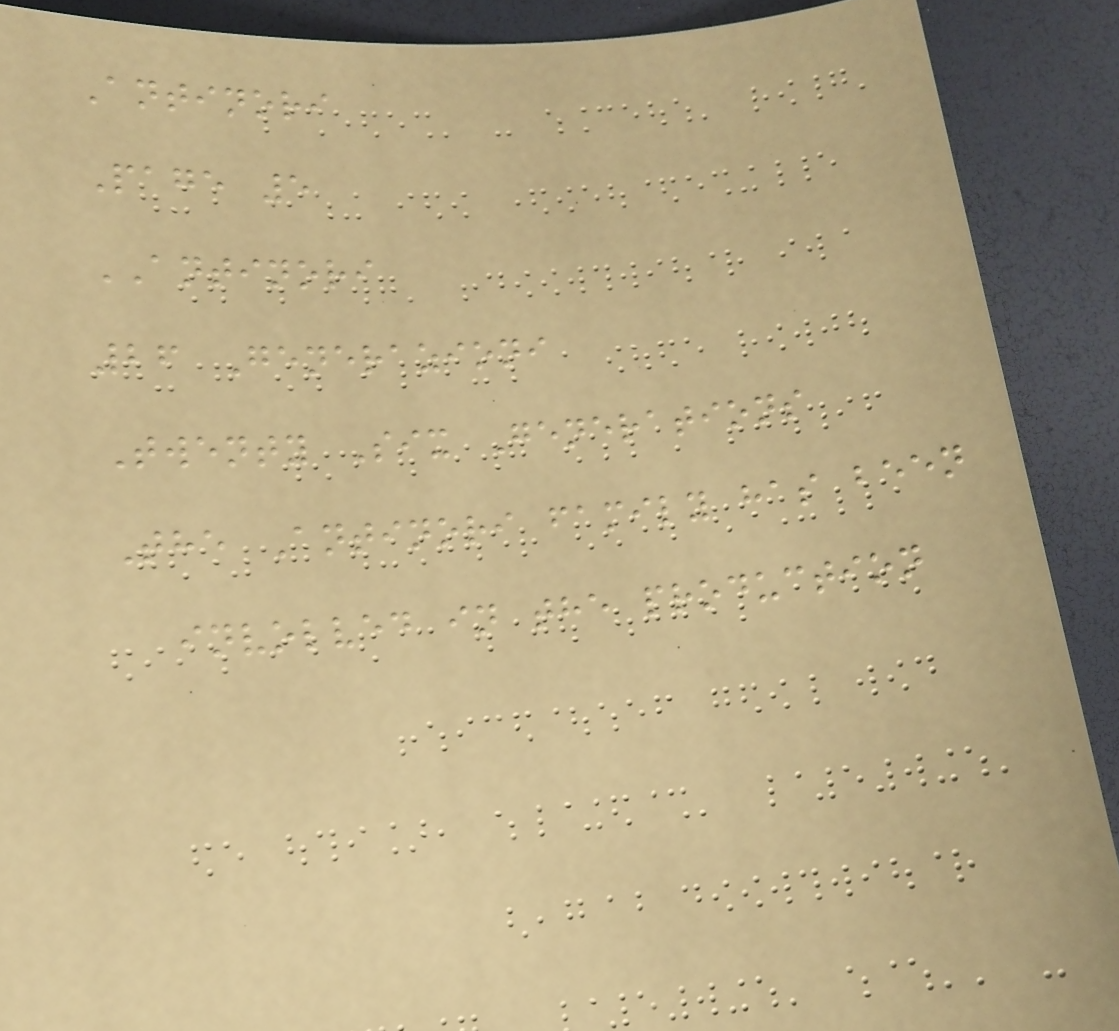Antinori
Page 5
ANTINORI
26 Generazioni
Twenty Six Generations
The Antinori family has been
involved in the production
